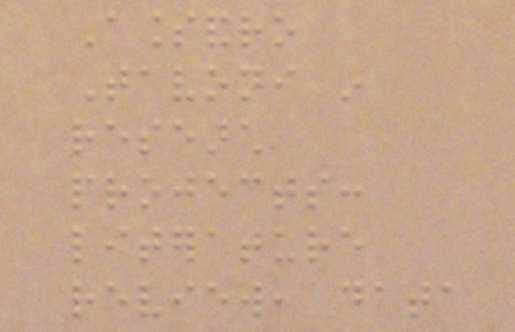Alessandro
Tavoni in
research
projects:
literature
review, data
